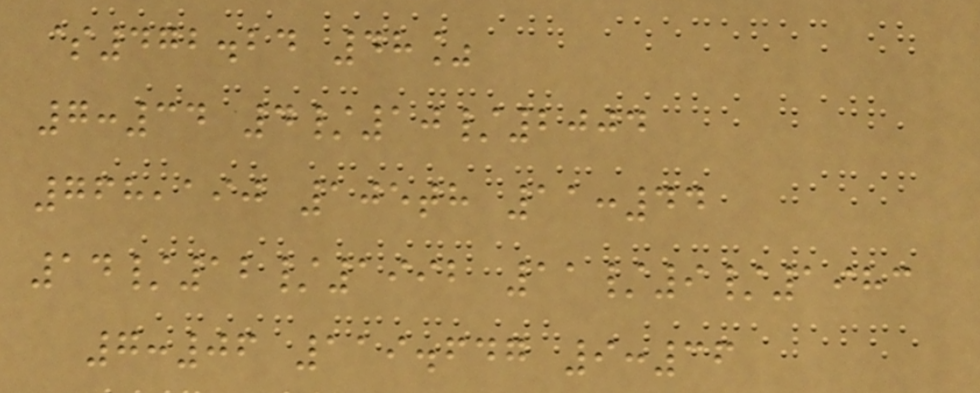$472.24 48%
7:34 4/10/2004
768,190 105th 11:44
14/12/1992 11/9/1983
7:06 119.647 9:36
